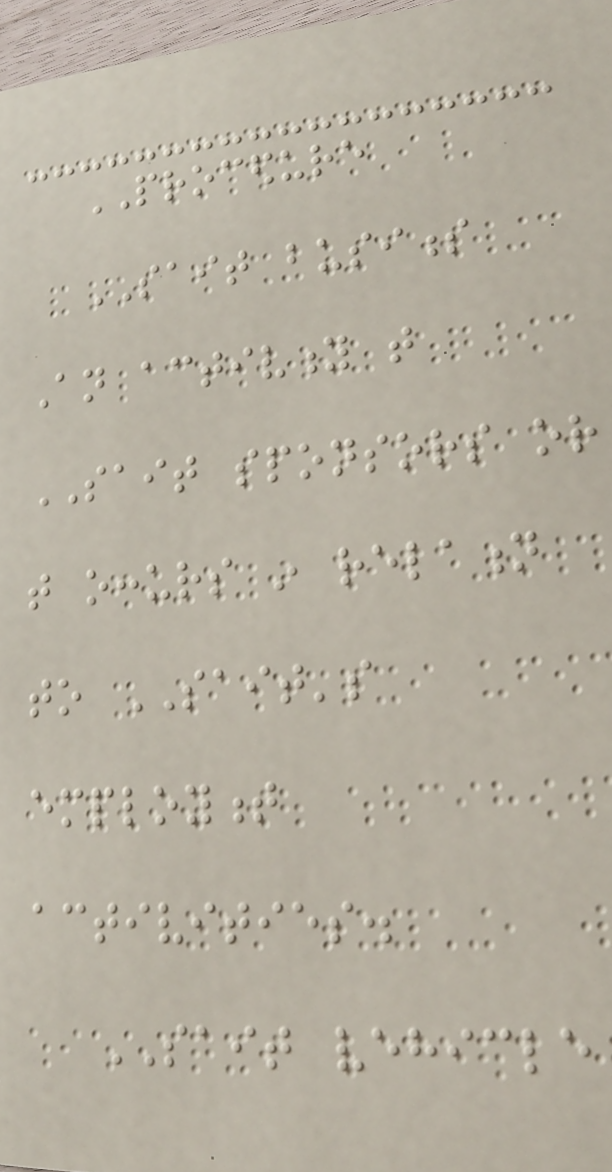PROCEDURE
SAIT business
An activity that
SAIT sponsors or
that occurs in relation
to SAIT's
employment
activities.
SAIT vehicle
